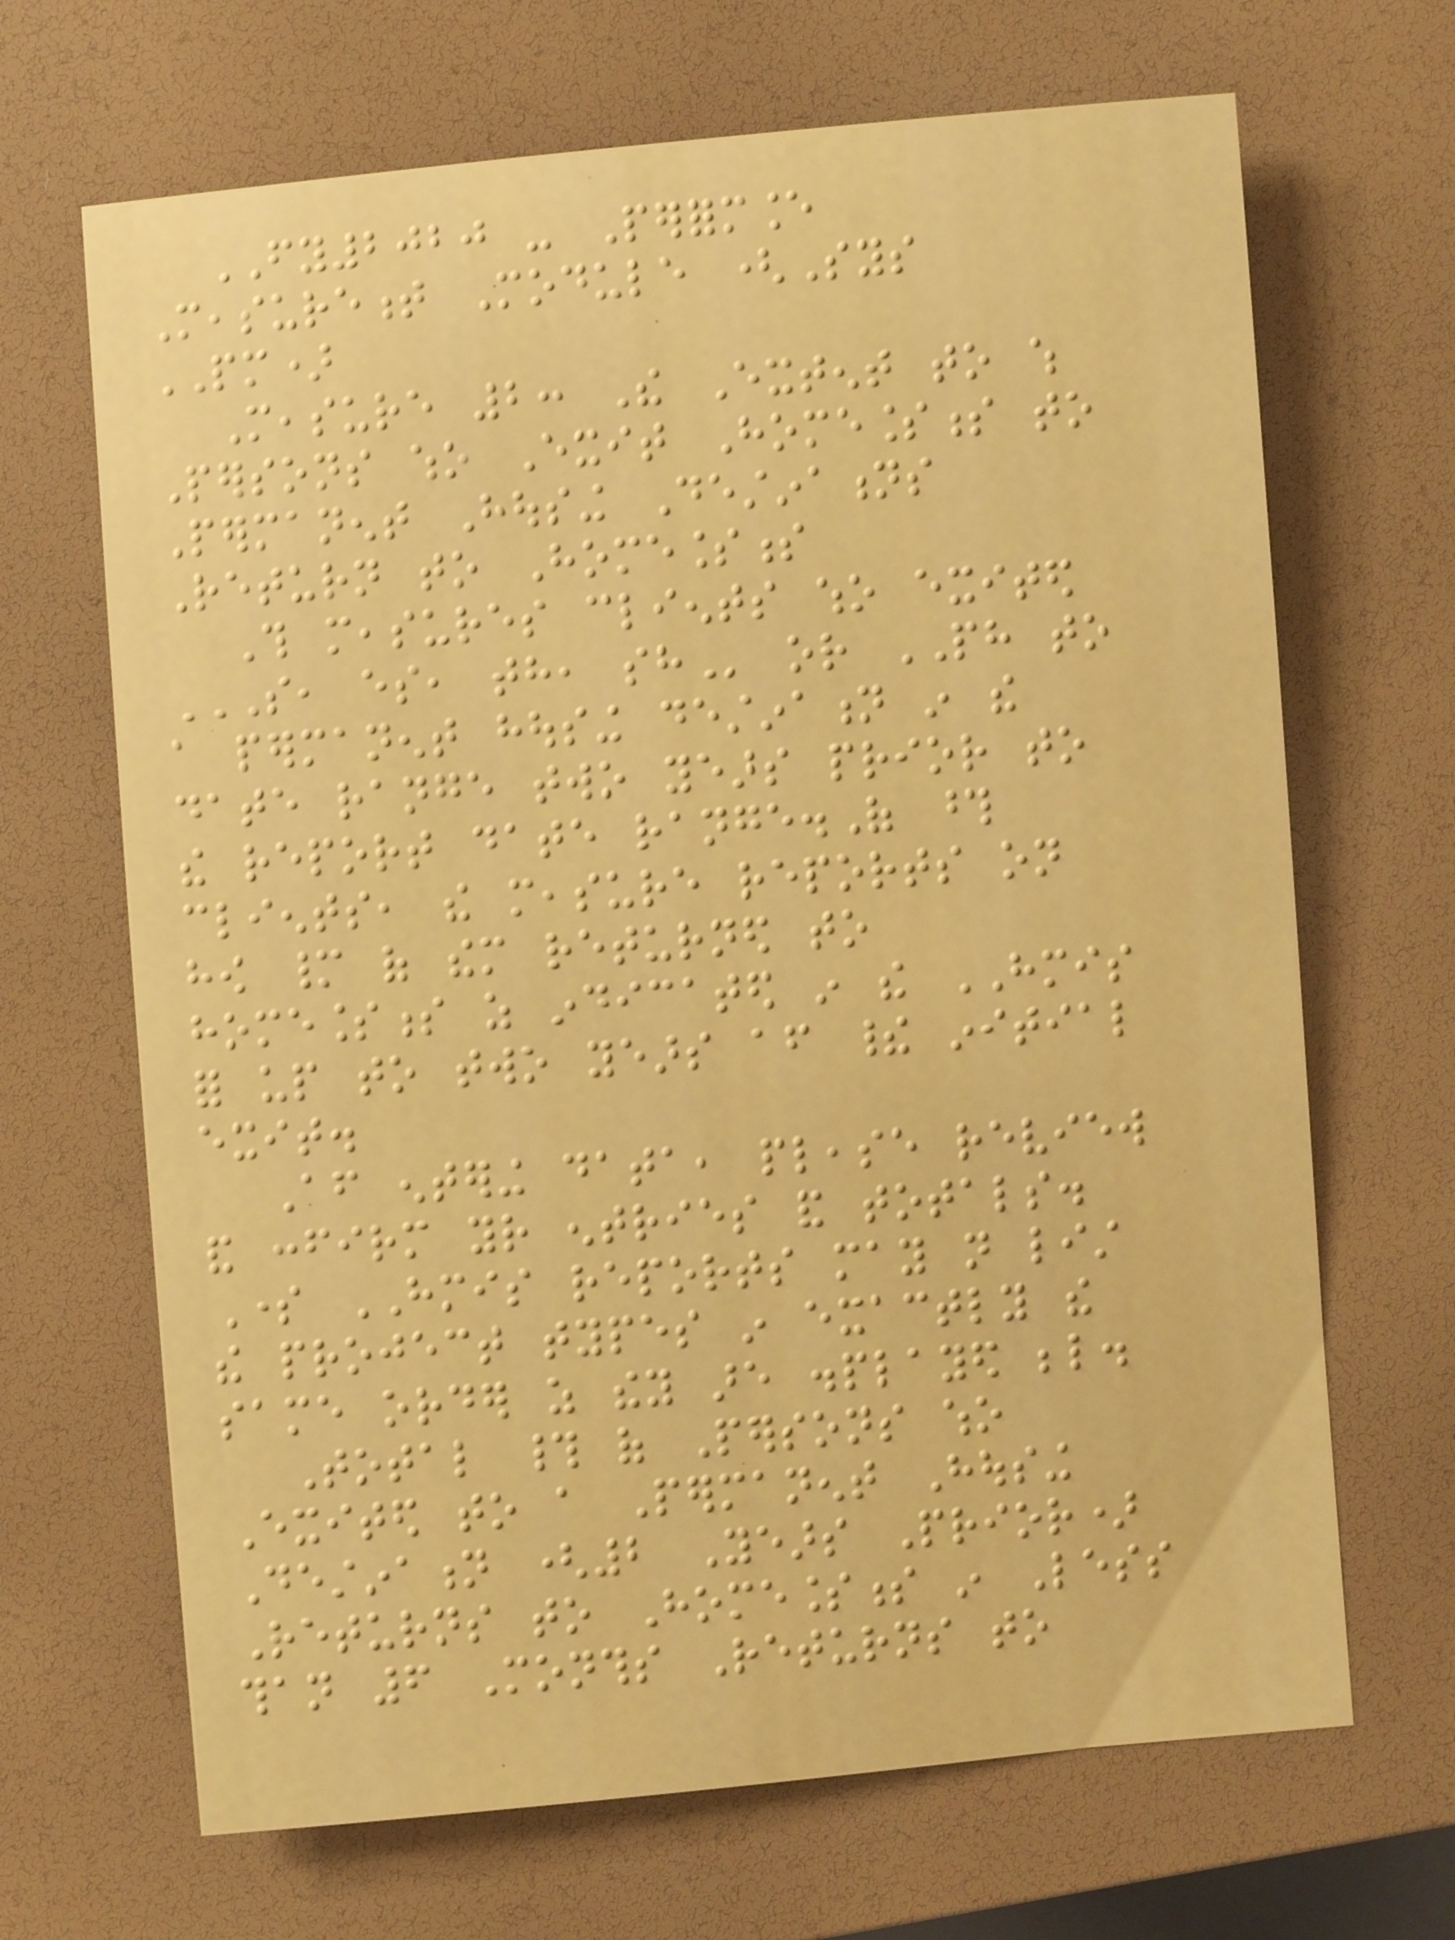FY2020 - Performance
Measurement Module (Sys
PM)
Measure 2: The Extent to which
Persons who Exit Homelessness to
Permanent Housing Destinations
Return to Homelessness
This measures clients who exited
SO, ES, TH, SH or PH to
a permanent housing destination in the
date range two years prior to
the report date range.Of those
clients, the measure reports on
how many of them returned to
homelessness as indicated in the HMIS
for up to two years after their initial
exit.
After entering data, please review
and confirm your entries and totals.
Some HMIS reports may not list
the project types in exactly the
same order as they are displayed below.
Total # of Persons who
Exited to a Permanent Housing
Destination (2 Years Prior)
Returns to Homelessness in Less
than 6 Months Returns to
